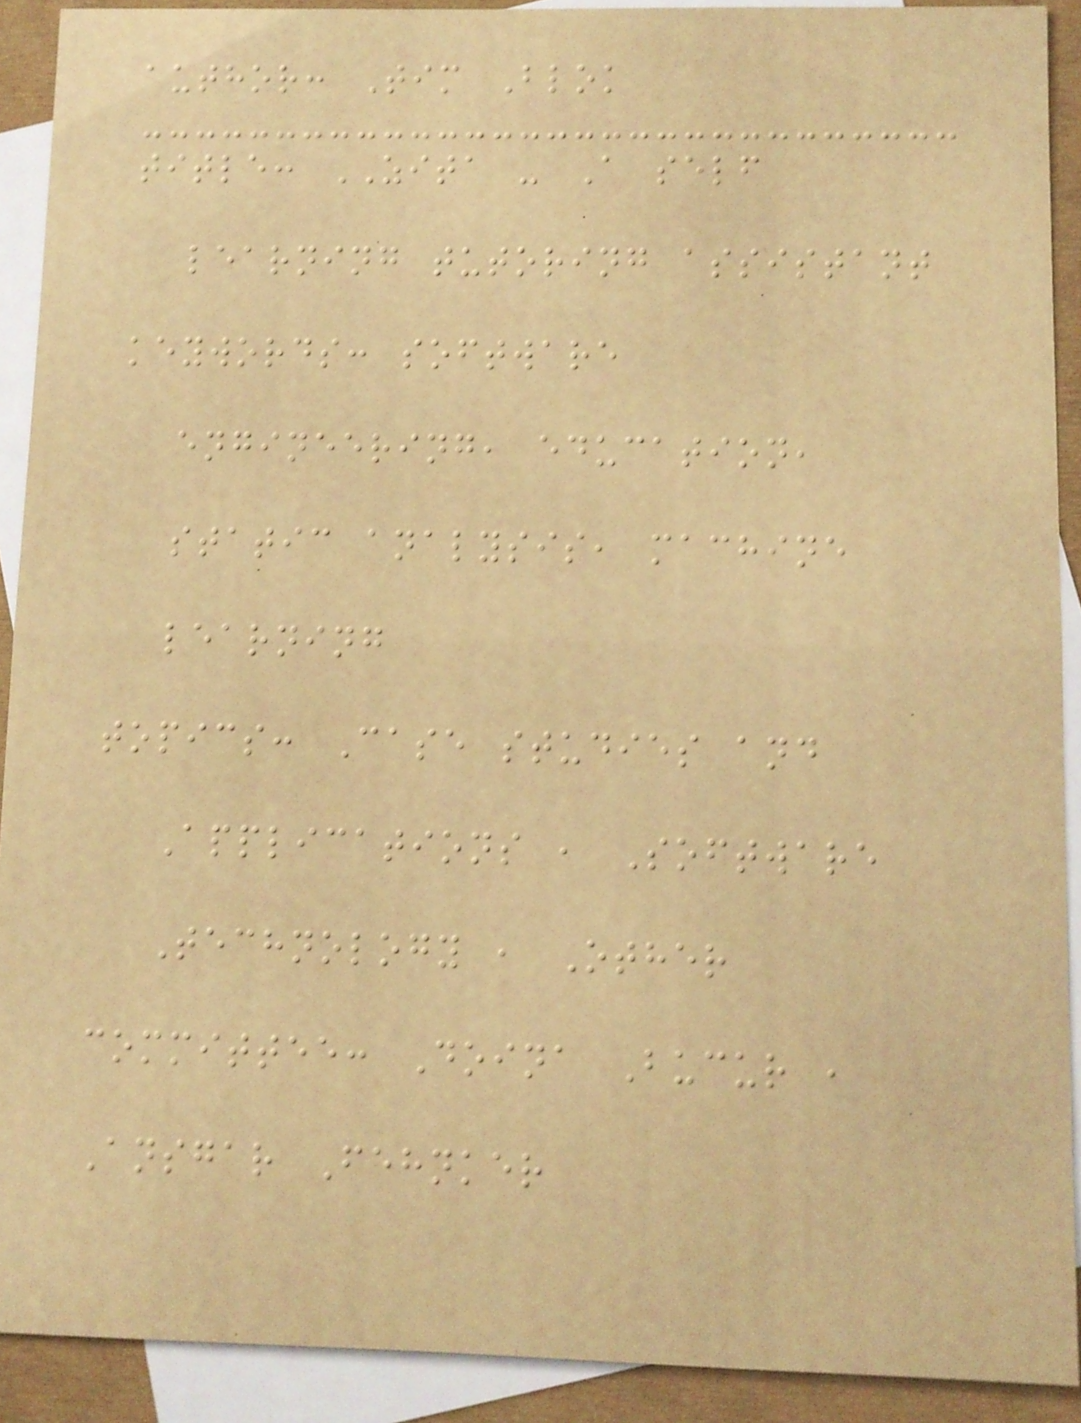author: Tim Blok
title: ZITA - A self
learning tutoring assistant
keywords: software
engineering, education,
static analysis, machine
learning
topics: Case studies and
Applications , Software
Technology , Other
committee: Doina Bucur ,
Ansgar Fehnker
